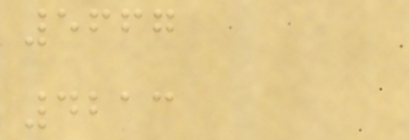5667
4213
